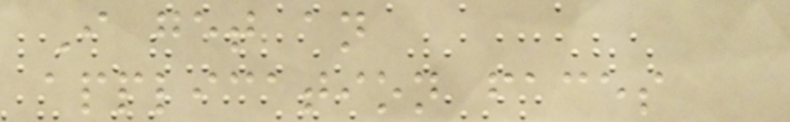I get an
application faces
